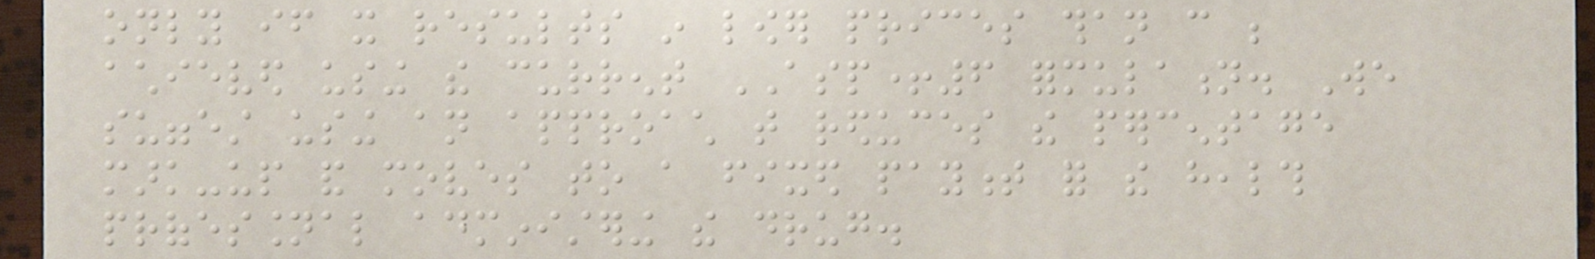only if it results in lower prices than can be
achieved using the current ASP+6 formulation. We
suggest using an approach that reduces the percentage
mark-up and moves to a fixed payment for the health
professional administering the drug.
